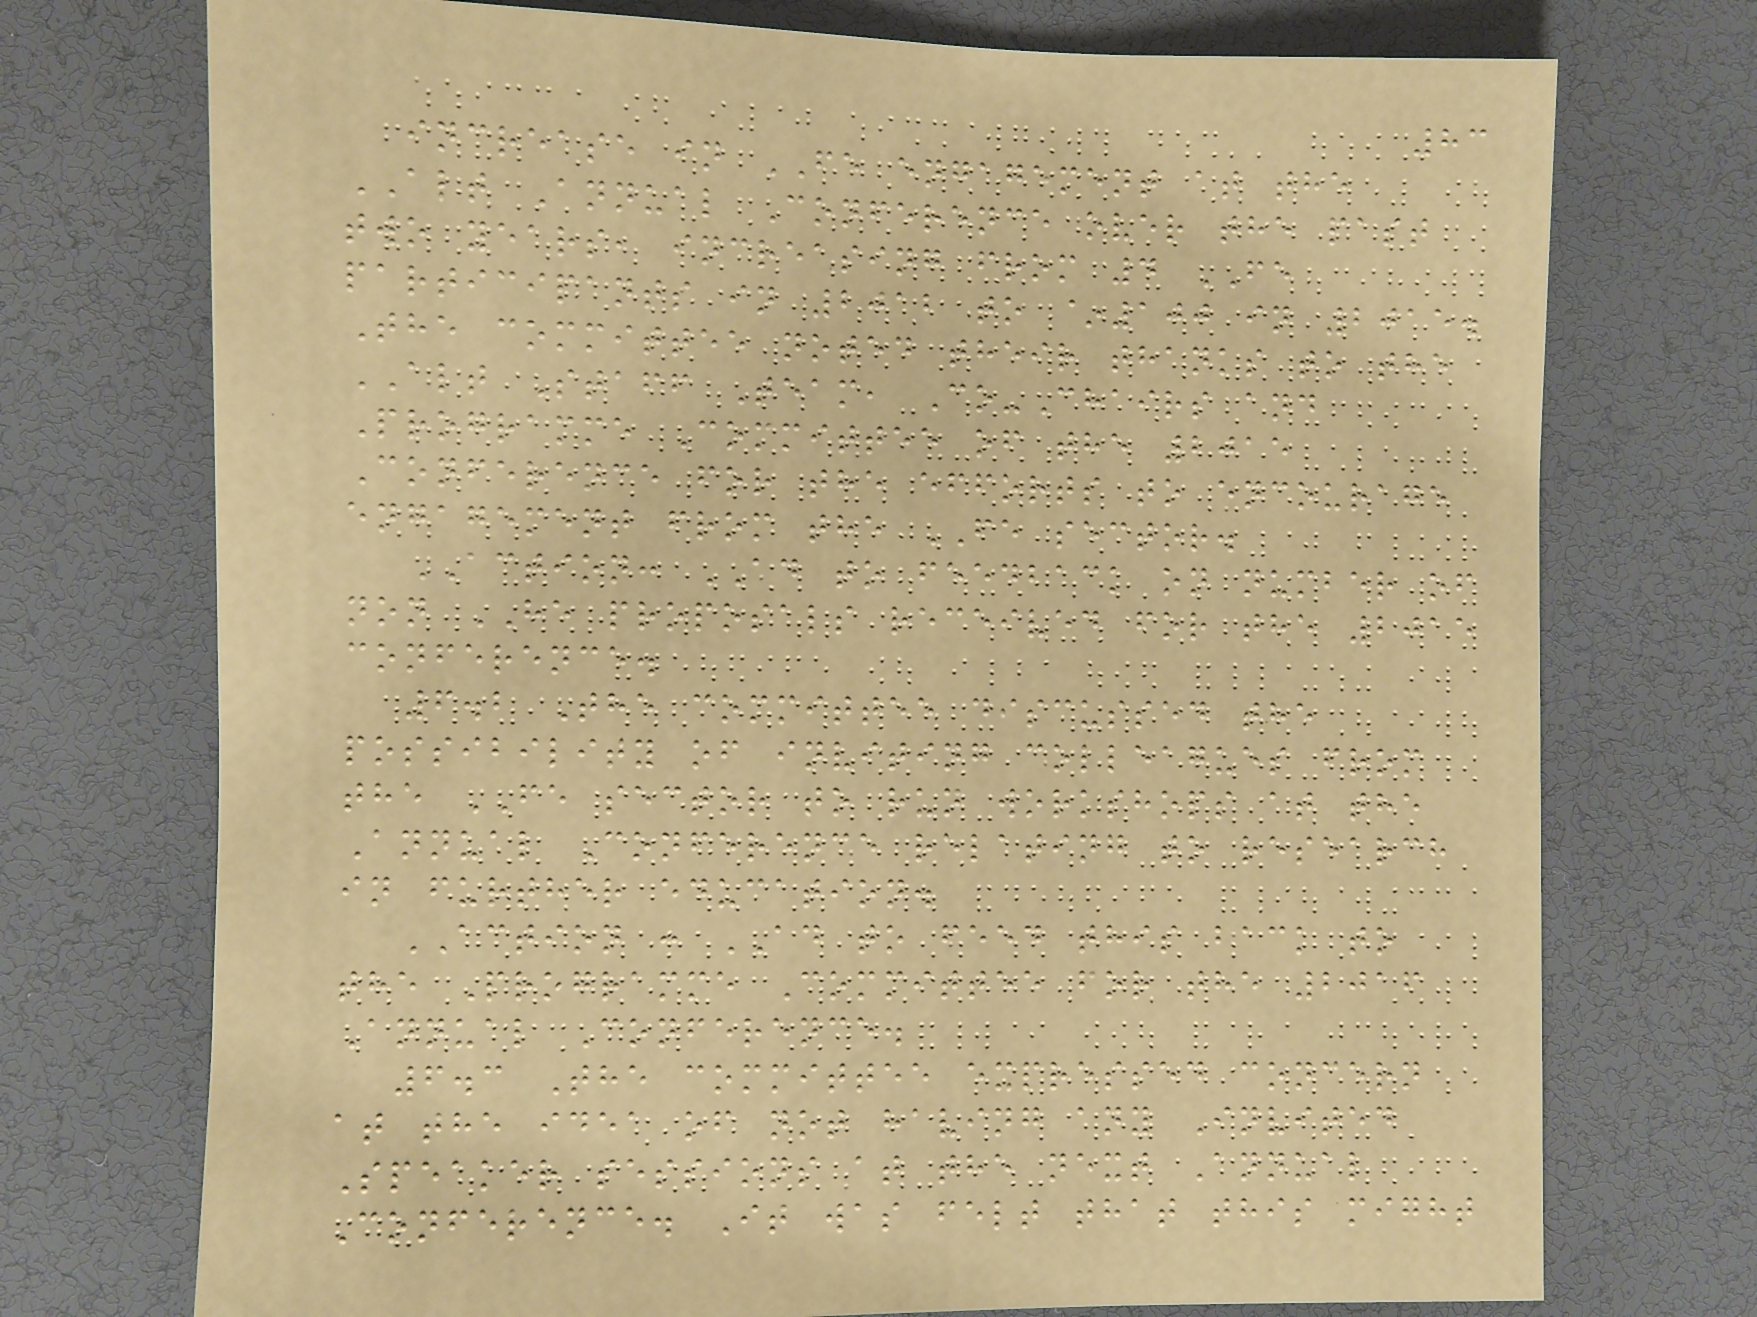83
increase in FE engagement at the
ALT Annual Conference over the past
two years, increasing from 4 FE
participants in 2012 to ~100 in 2015.
The committee noted their thanks to the
ALT Staff Team, Co-Chairs and
Programme Committee of the 2015
Conference for the efforts to encourage
engagement from the FE sector.
ACTION: AD to feedback on number of
non HE proposals received for the 2015
conference.
6.2 The committee discussed the
possibility of inviting colleagues from
the FE sector to run workshops at the
Annual Conference relating to research
in further education.
ACTION : AD to feed this back to
the Programme Committee for the 2016
Annual Conference.
6.3 The committee expressed concern
at the idea of not having any Invited
Speaker sessions at the next Annual
Conference. It was felt that this might
